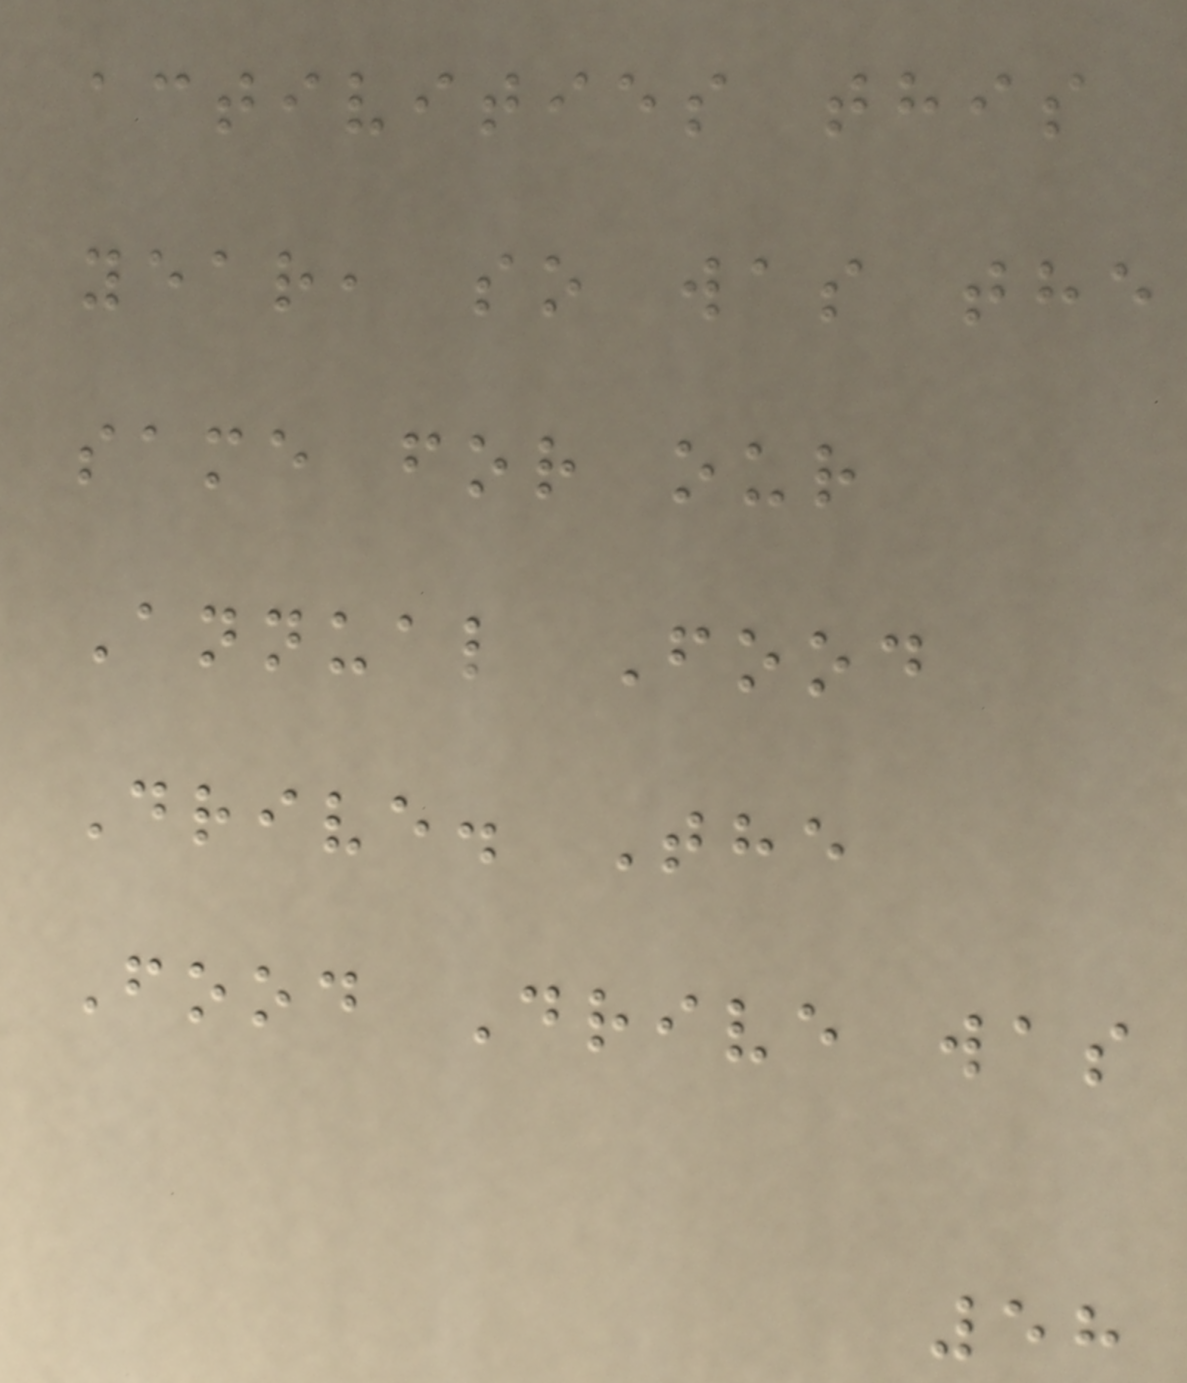activities this
year, so was the
same for our
Annual Food
Drive. The
Food Drive was
58
